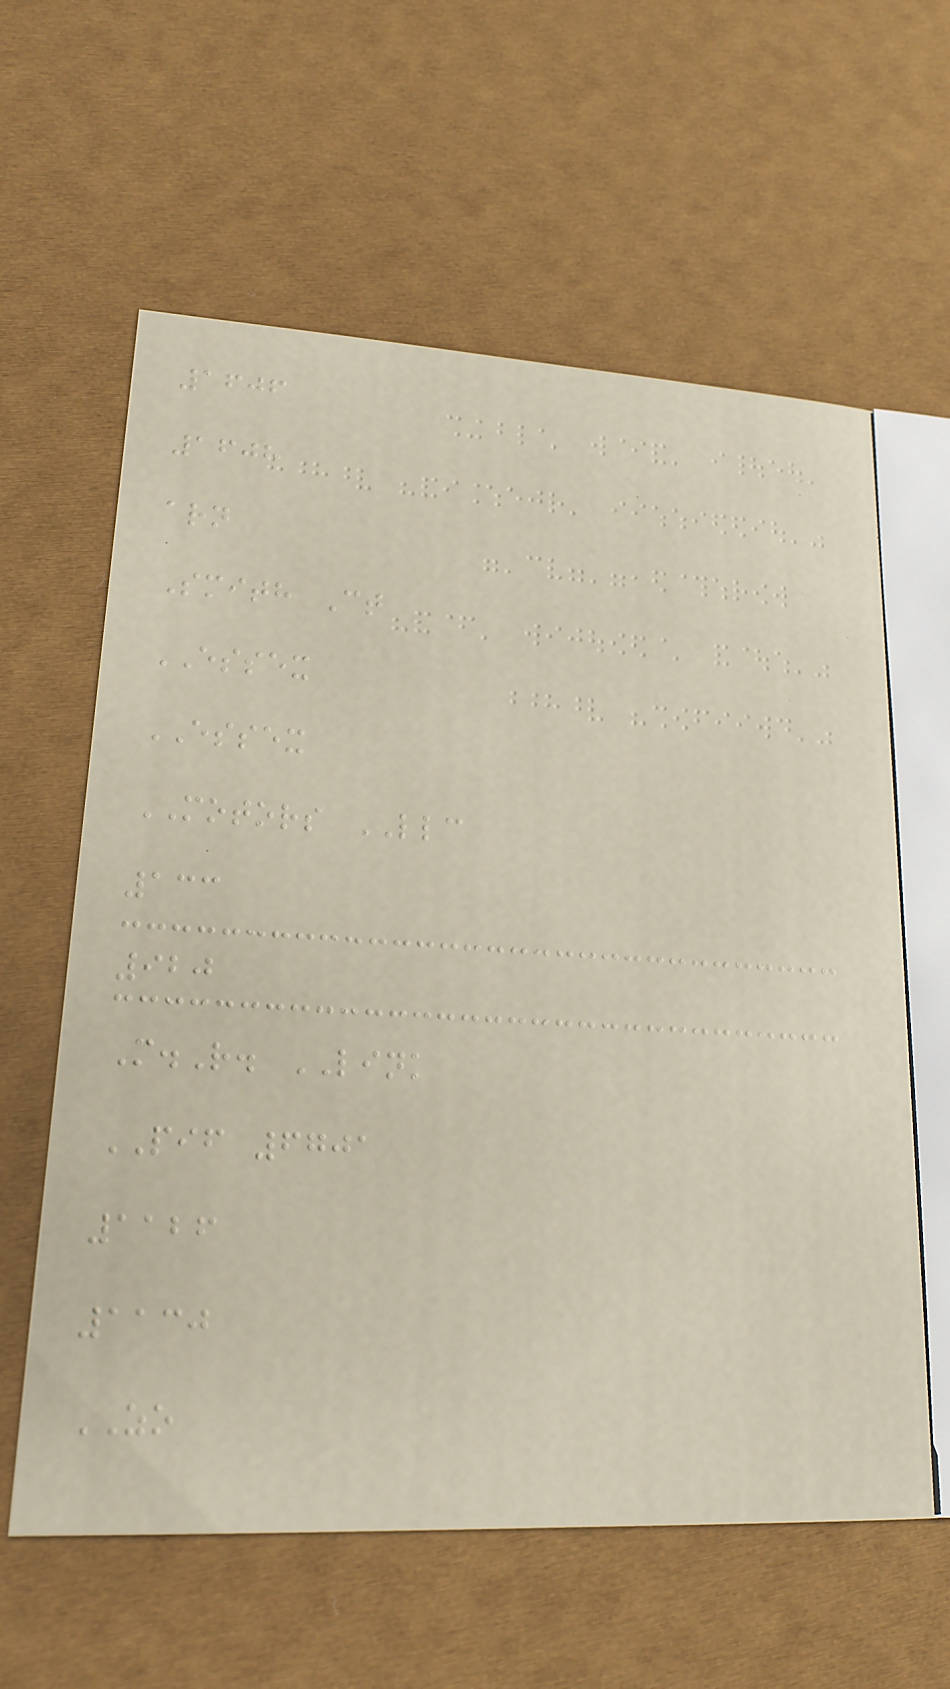1606
1608
arn
Smith Ct
ESSEX
ESSEX
MOTORS LLC
133
920
M.R. LINK
PIF 6701
1126
1130
ZO
